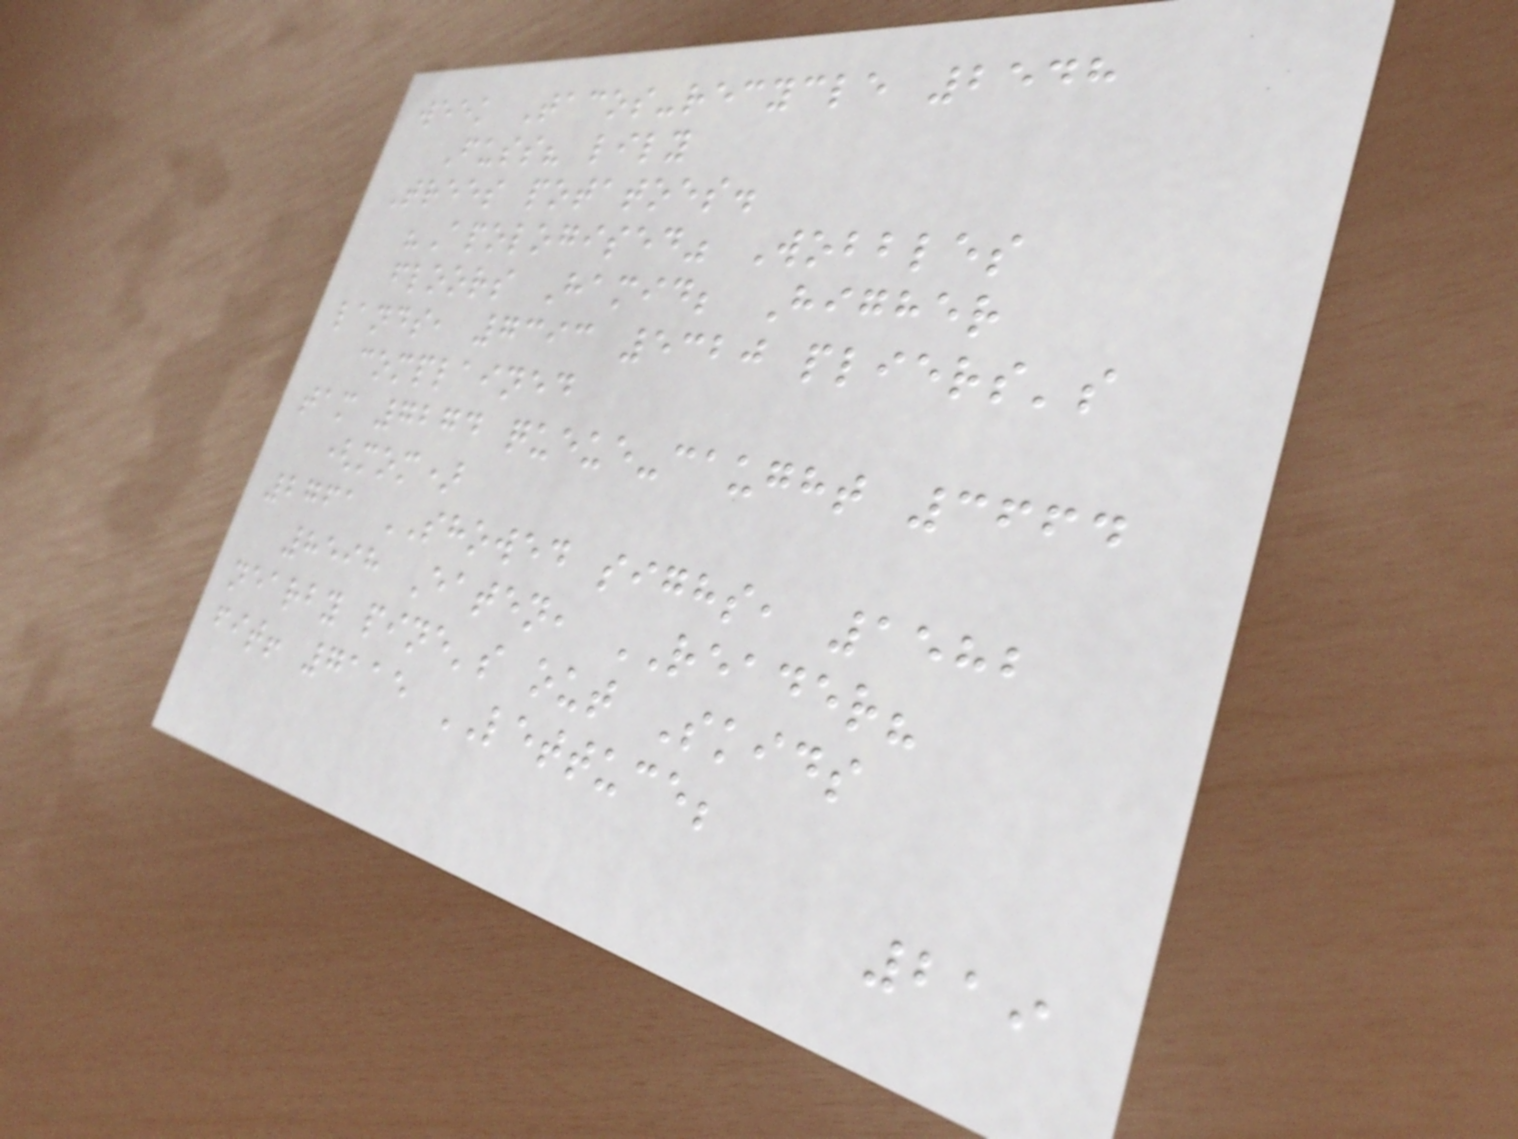week Tacos-recycle 2548
Fuss? lily
Trees potatoes.
"Apologised" Wobbles
floors Hamid; Higher
lands, 7393 5320 pliers's
complained
tam 7274 queue-caught 3664
(mom)
2761 SHOWED sighs, 1582
8598 Eaten, READER?
nearby pine's out Skids
fit! 7115 LETTUCE;
219
